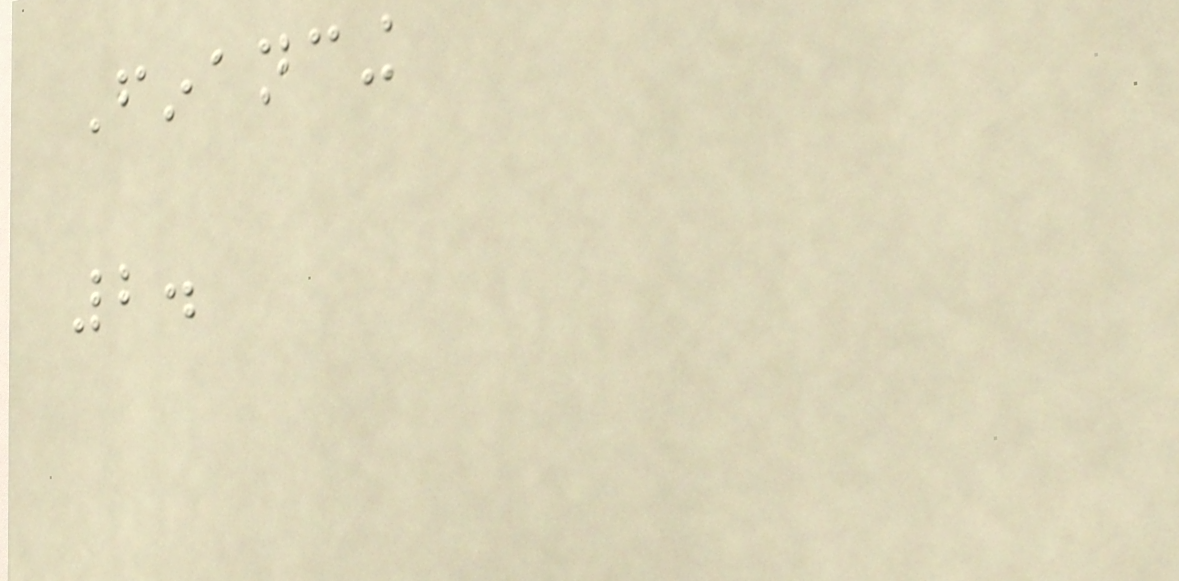Financing
2.
